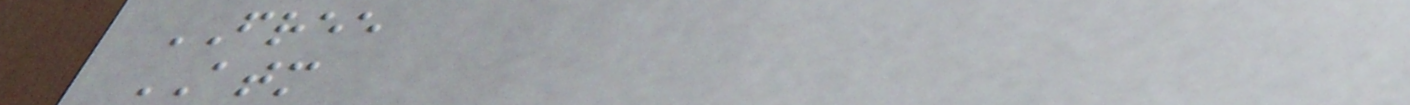FREE
ATM
